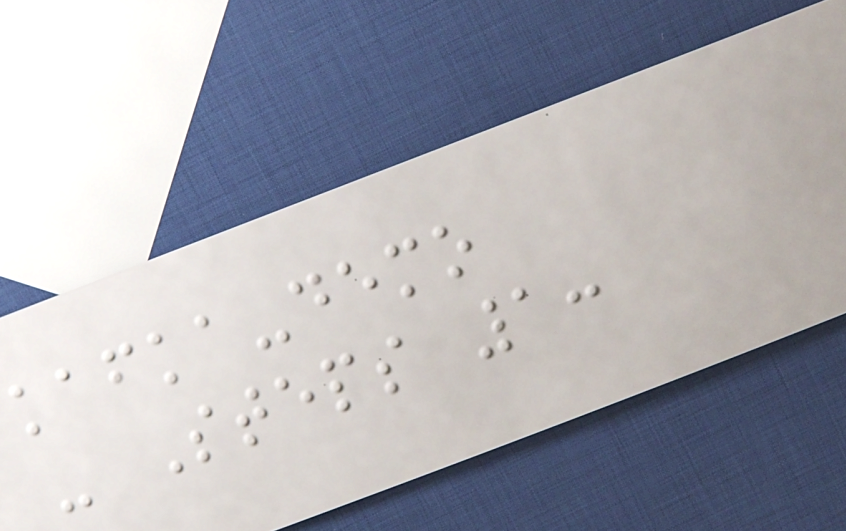kafka-demo
- Steps 1:
